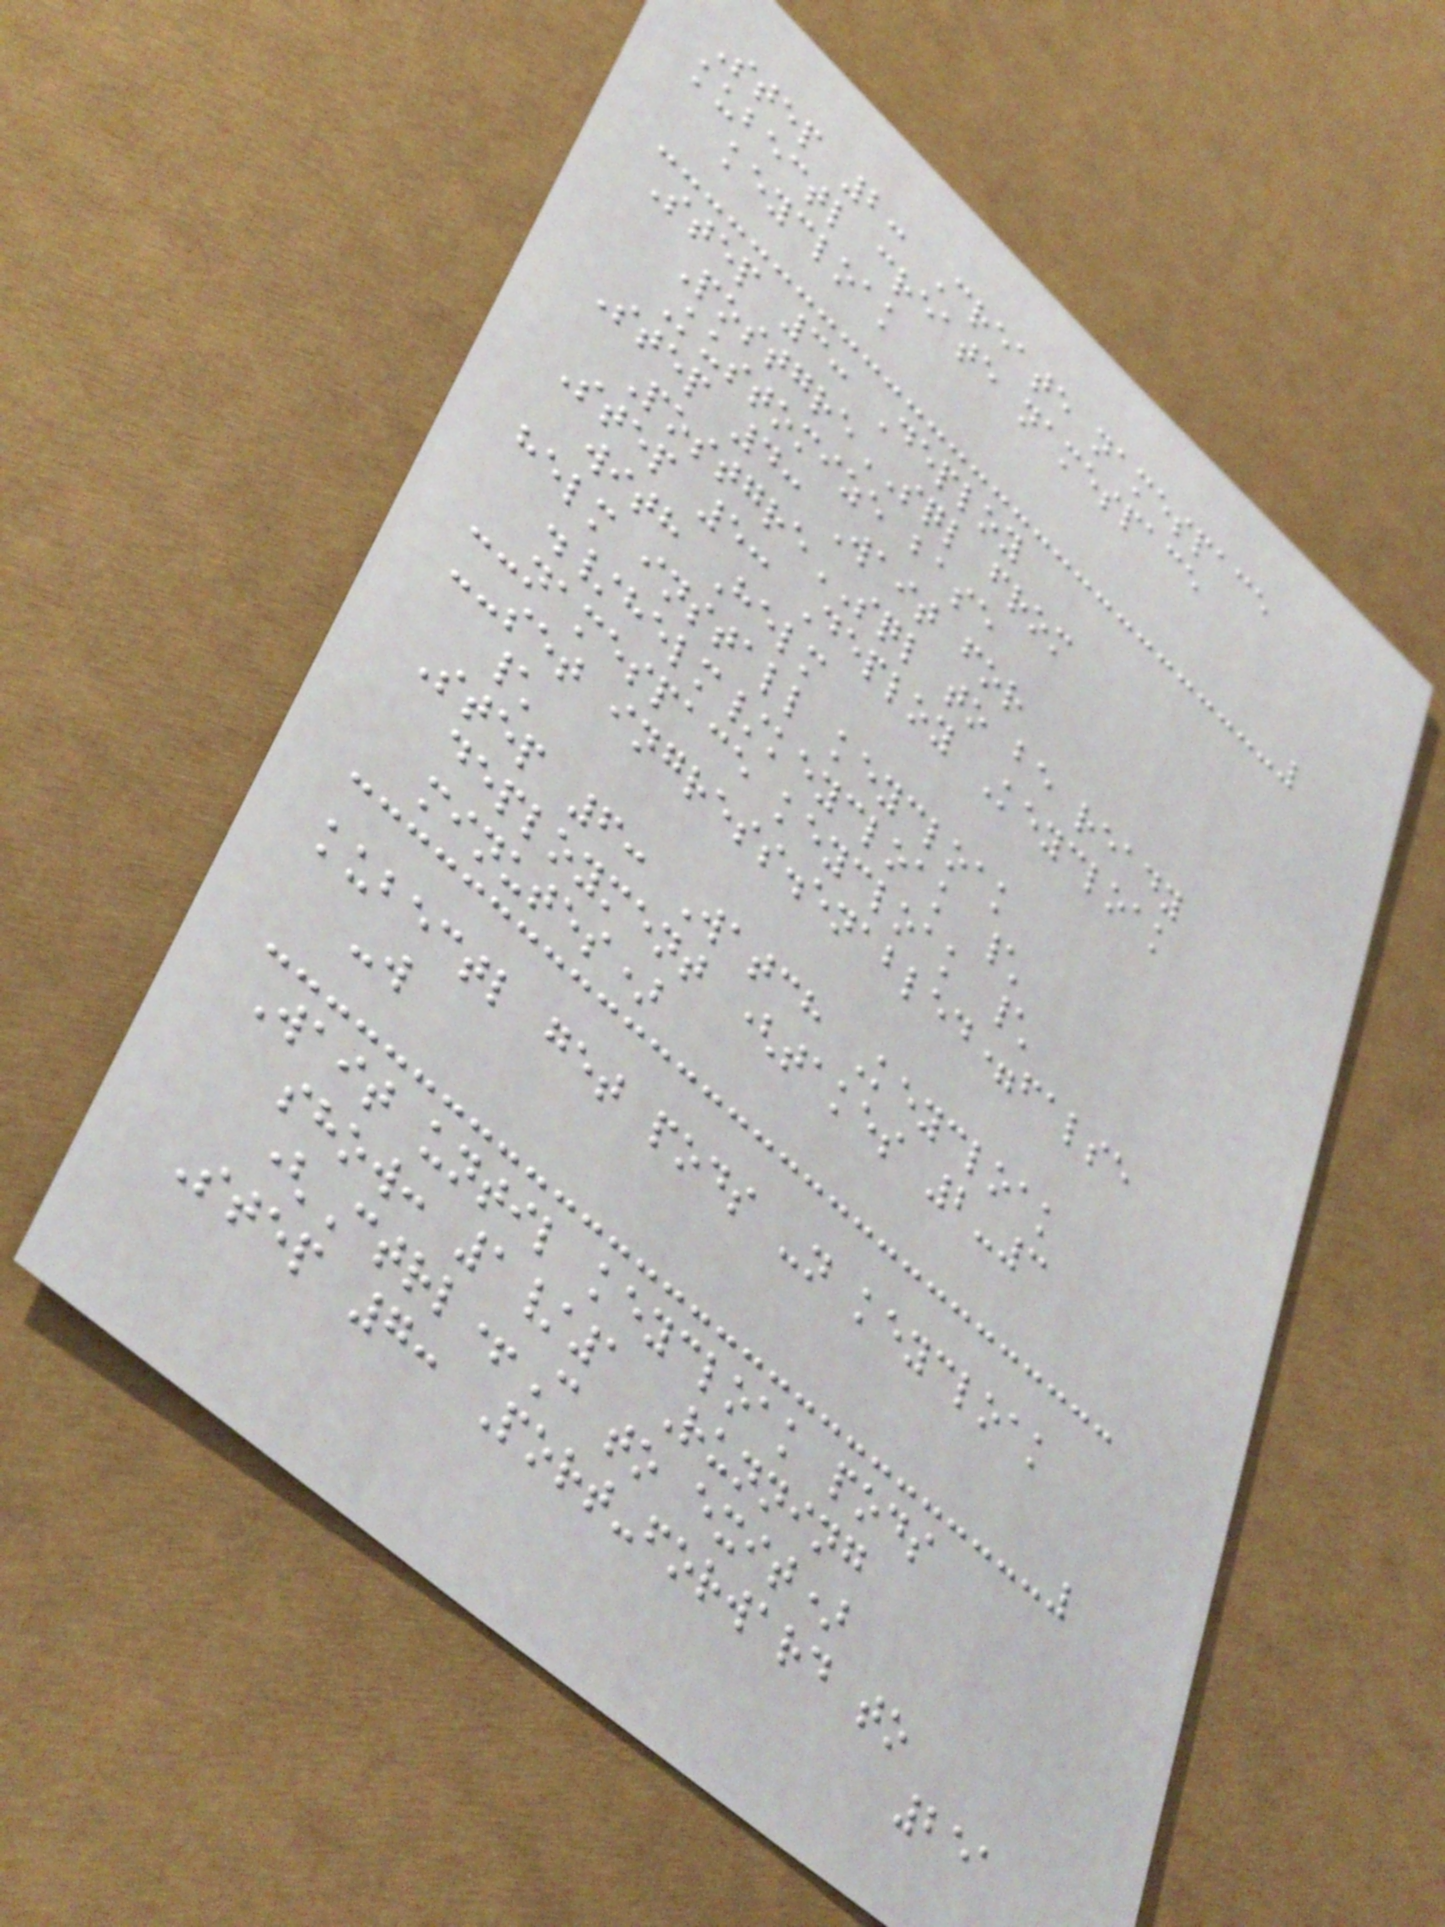Step 2: Create namespace
kubectl create namespace
keycloak
Step 3: Deploy
PostgreSQL from
Kustomize base
Step 4: Wait for
PostgreSQL to be ready
Step 5: Deploy Keycloak
with Helm
helm install keycloak
./helm/keycloak \
--namespace keycloak \
--set ingress.enabled=false
\
Step 6: Watch Keycloak
deployment (takes 2-3
minutes)
kubectl get pods -n keycloak
-w
Wait until keycloak pods
show: 1/1 Running
(Ctrl+C to exit)
Step 7: Port-forward to
251
